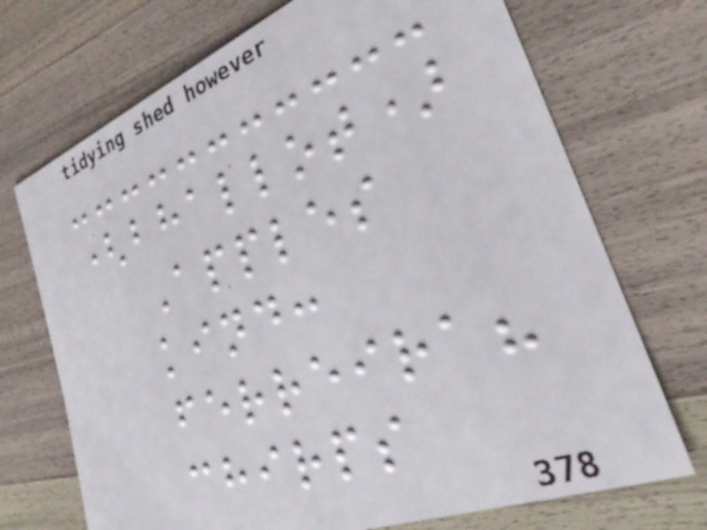(bhallot)
Apples
kind:
ferreira?
chirps
